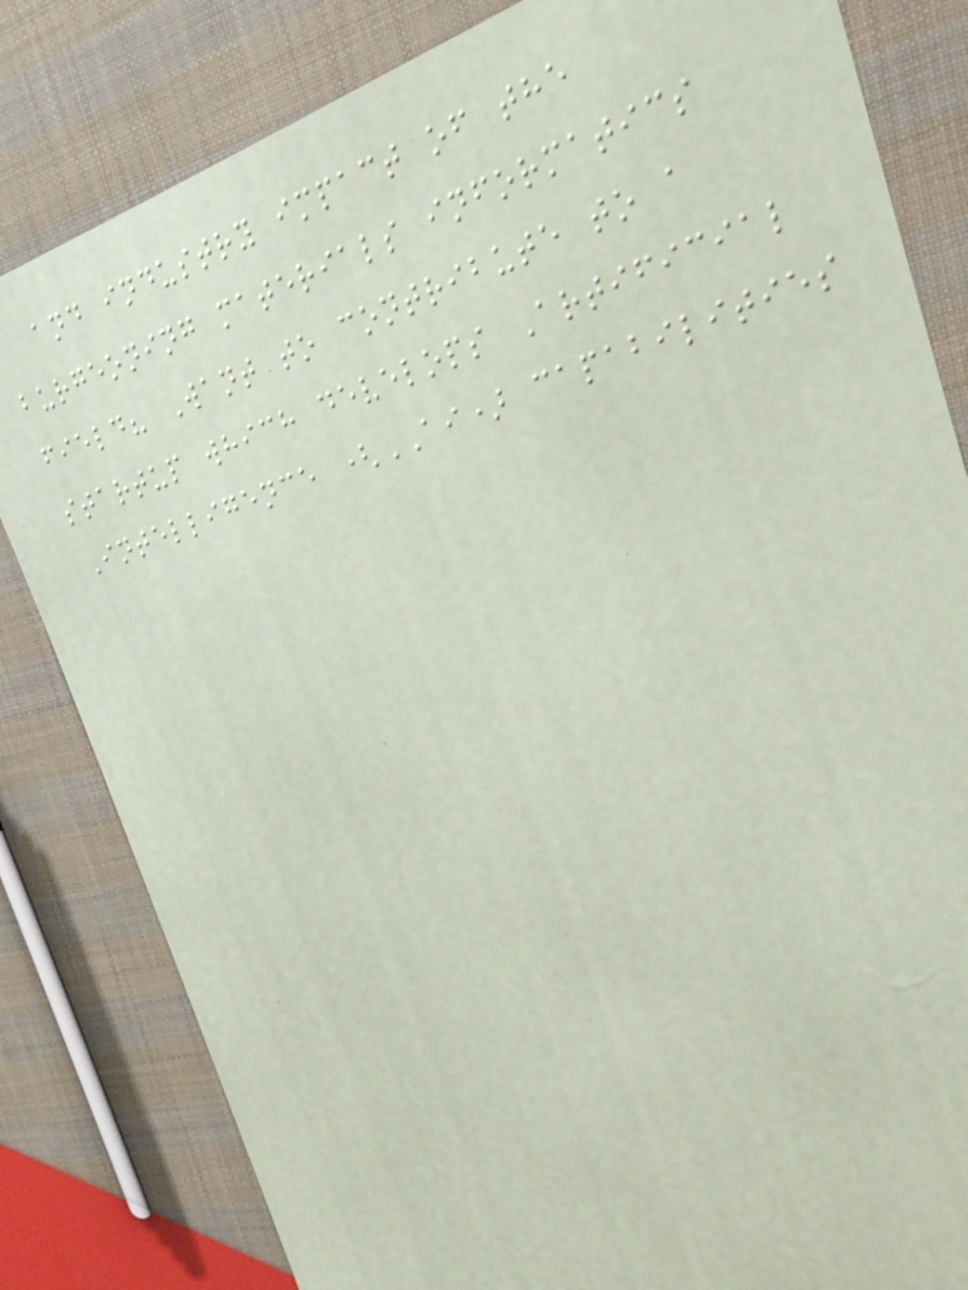and industry impact of the
burgeoning materials informatics
field? Want to contribute to a
startup which develops Artificial
Intelligence (AI) capabilities
